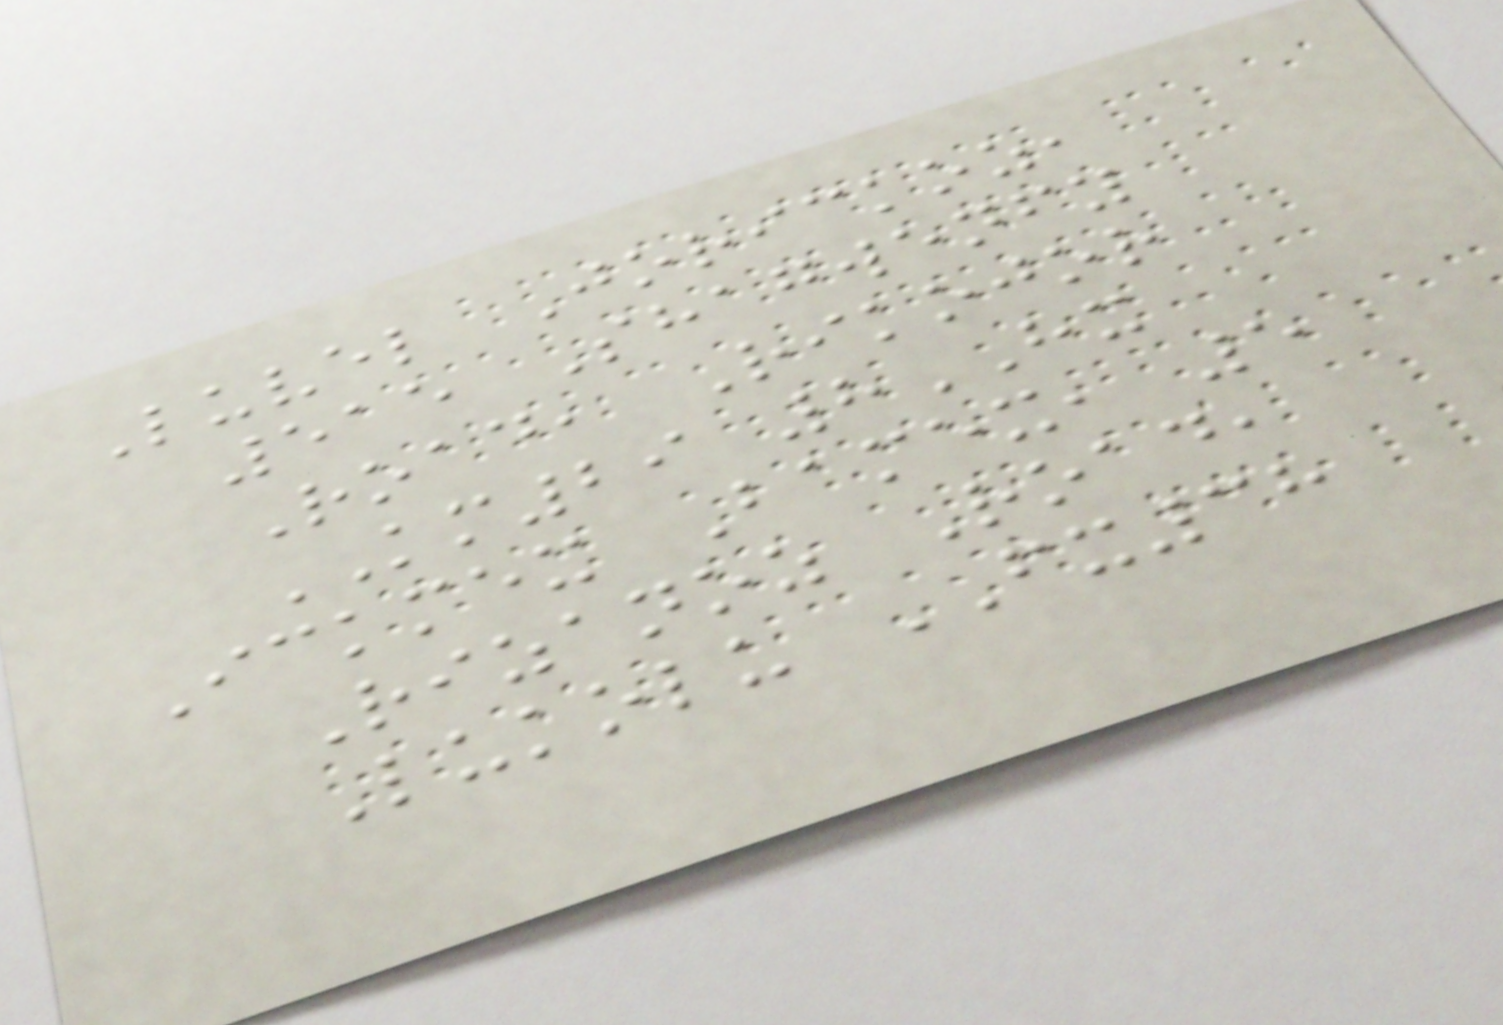Luvel Jorickoz,
515 Shagwenfy
Road, Rikojor
KM29 8HX
Ickmex Bamex, 5
Rizanoz Road,
Lukolu FX38
